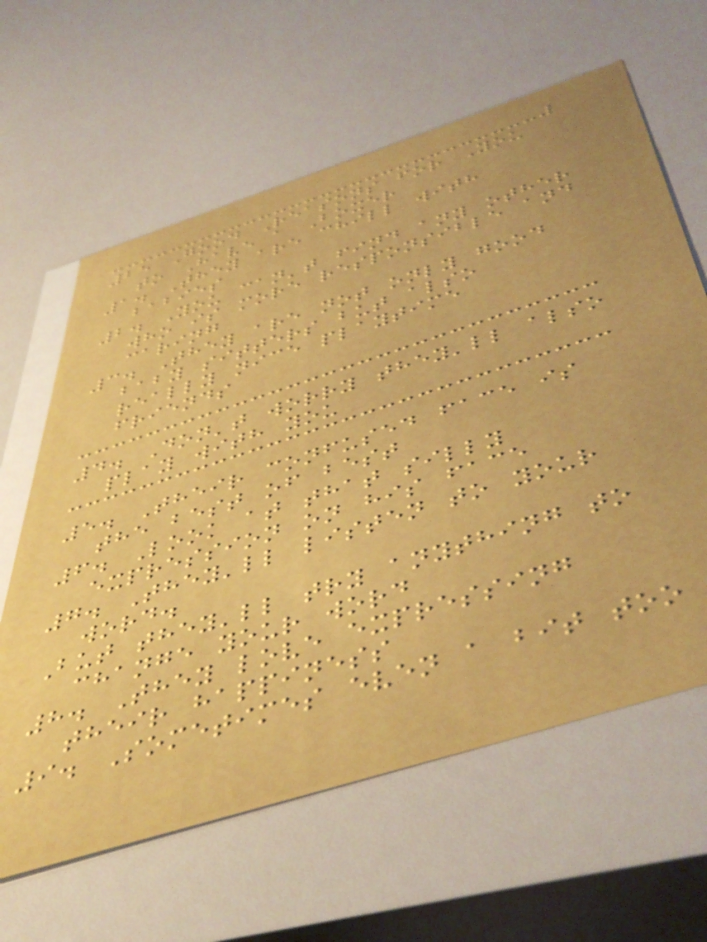25 Good Reasons for You
to Have a Boxer
1. They are chill with
babies
2. You can't find any other
who is more responsible and
caring
3. They are not only good
baby sitters but also
really nice playtime
friends
4. Don't worry they'll also
play with you
5. Their confused face is
the best of best
6. Look at that silly
expression on his face
7. They'll listen to your
word.
But they'll try anything to
change your word
8. They love expressing
their happiness
9. Sometimes even a bit too
